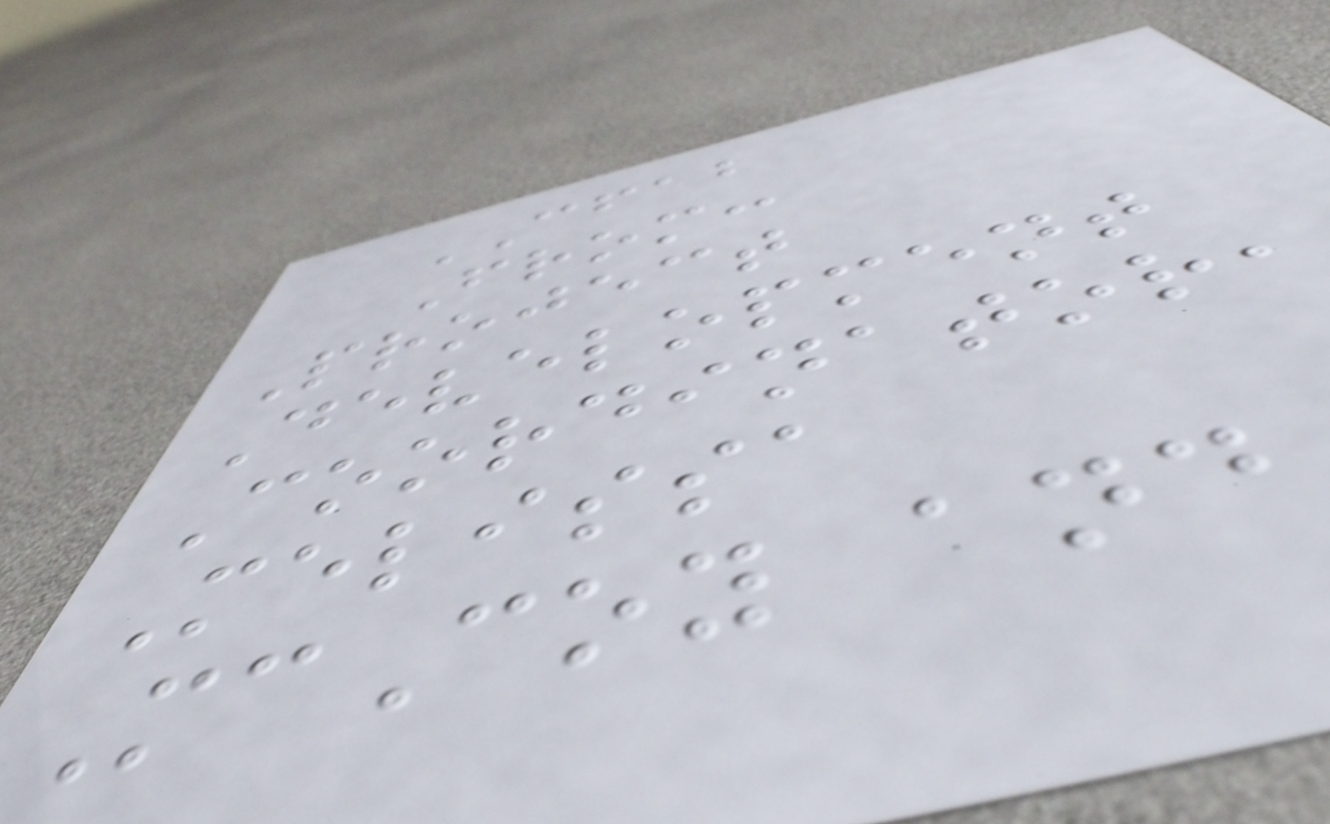CFAB
From:
Project
Development
Coordinator,
Melissa
McCoy and
